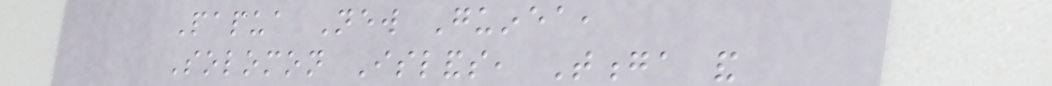Papua New Guinea,
Solomon Islands, Tonga and
